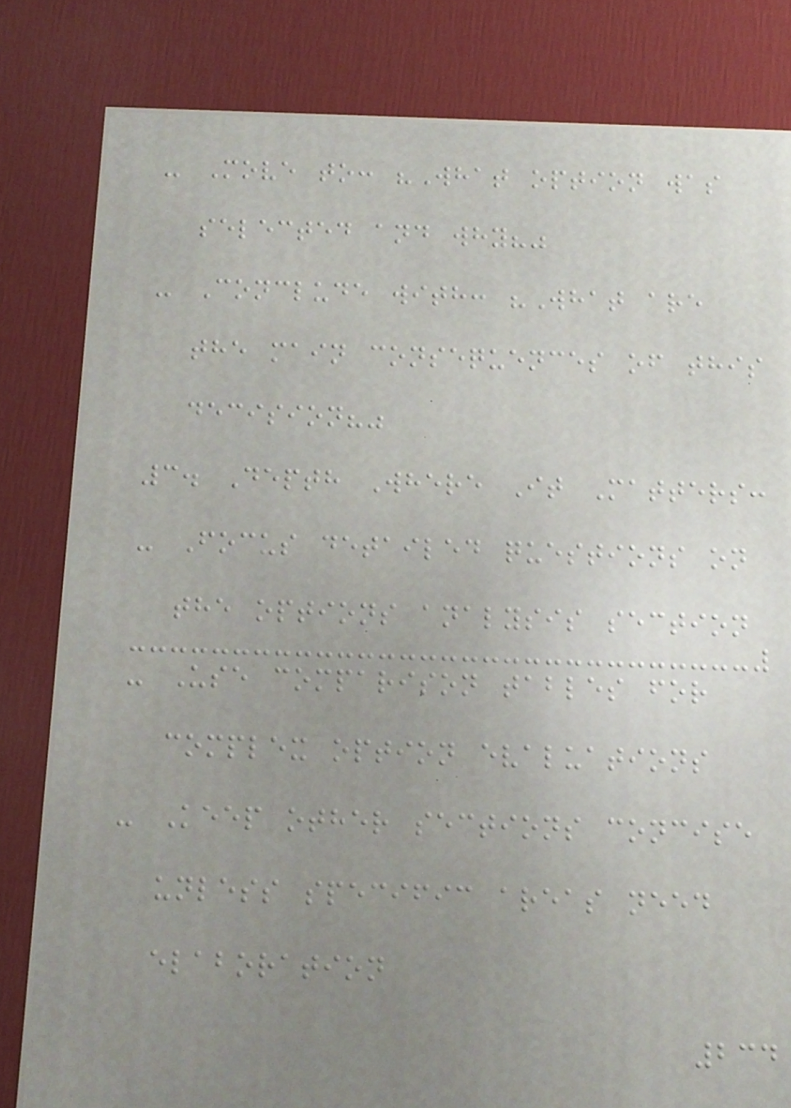- Move to: "What option was
selected and why?"
- Conclude with: "What are
the main consequences of this
decision?"
3. Depth Where It Matters:
- Focus detailed questions on
the options analysis section
- Use comparison tables for
complex option evaluations
- Keep other sections concise
unless specific areas need
elaboration
234
